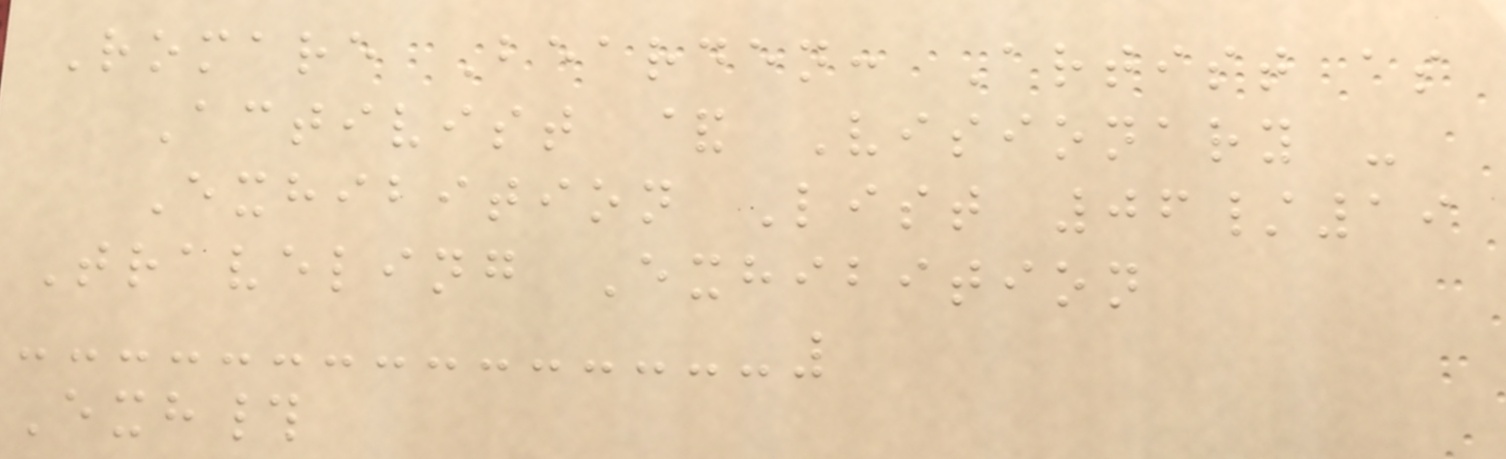Romare Bearden: Artist as
Activist & Visionary -
Exhibition List 06/19
Traveling Exhibition
Exh#
